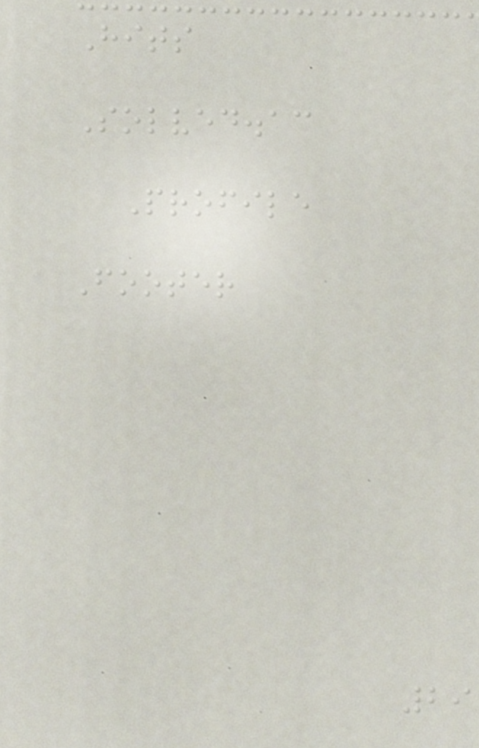Hits
Solved.ac
Profile
Footer
29
